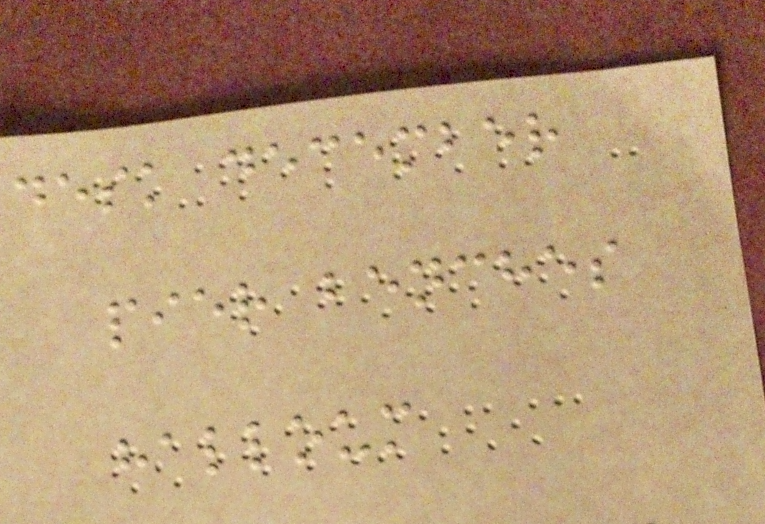desk december
pier benches
halloum
